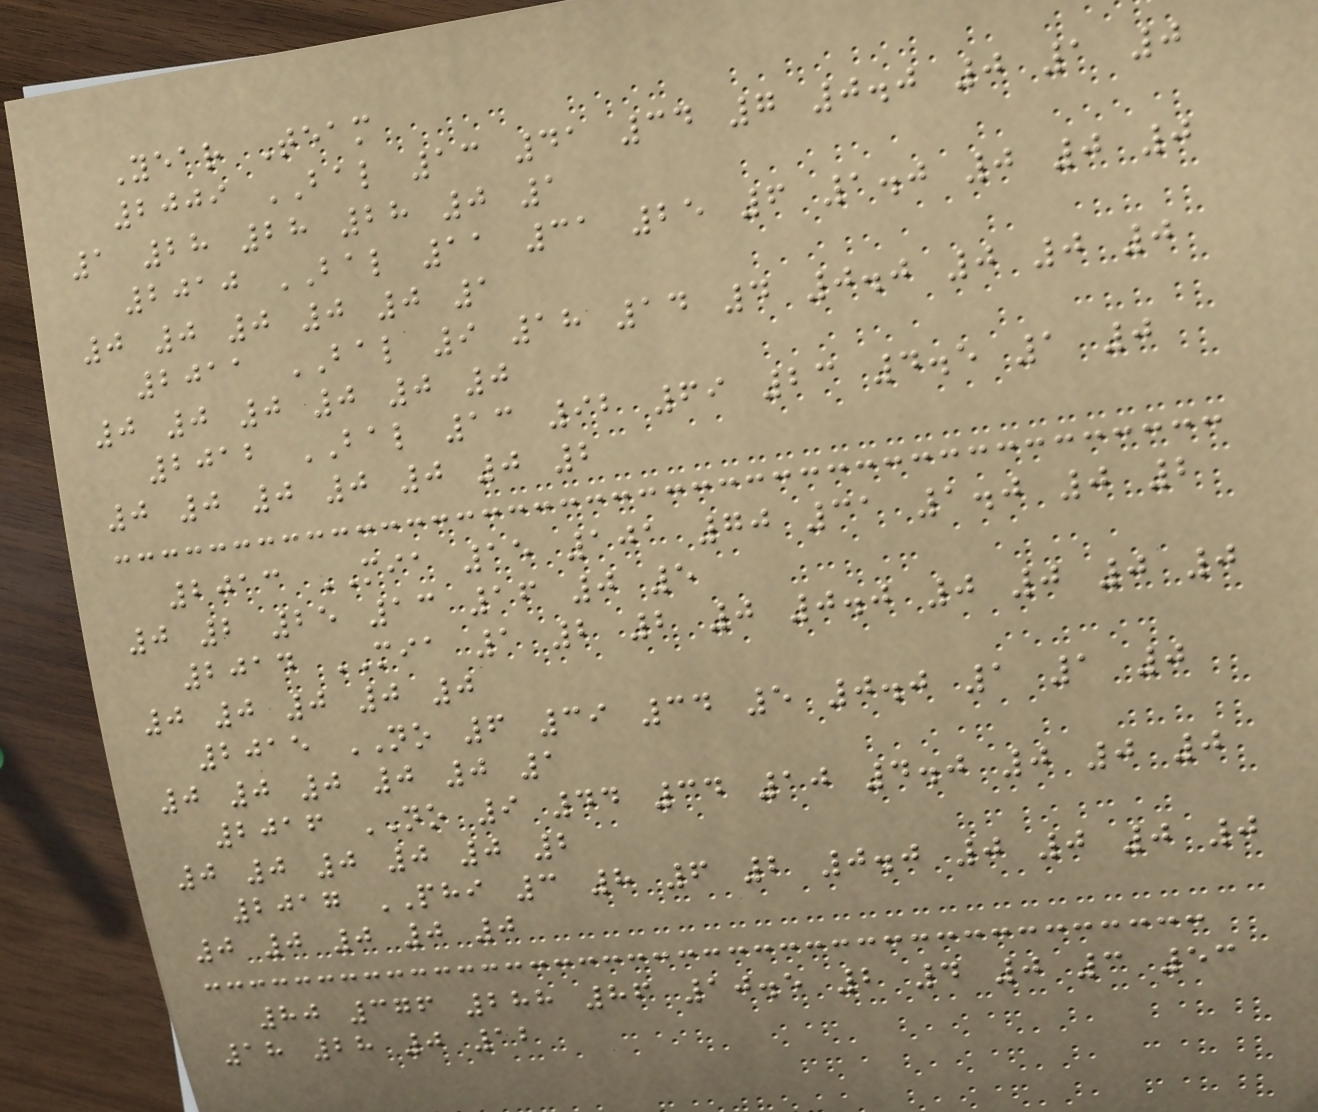Year Team
2009 BAL 13 41 34 7 0.0 0 1 0
1 28 28 28 0 1
2010 BAL 11 31 25 6 1.0 0 0 0
0 0 0 0 0 1
2011 BAL 9 18 14 4 0.0 0 0 0
0 0 0 0 0 0
2012 BAL 13 92 69 23 4.5 1 0
0 0 0 0 0 0 2
2013 MIA 15 101 70 31 1.0 0 2
0 2 25 13 16 0 5
2014 MIA 1 2 2 0 0.0 0 0 0 0
0 0 0 0 0
2015 NO 6 39 34 5 0.0 1 1 0
0 0 0 0 0 1
2016 NO 9 44 34 10 4.0 0 0 0
0 0 0 0 0 2
2017 PHI 3 8 6 2 0.0 0 0 0 0
0 0 0 0 0
80 376 288 86 10.5 2 4 0 3 53
18 28 0 12
